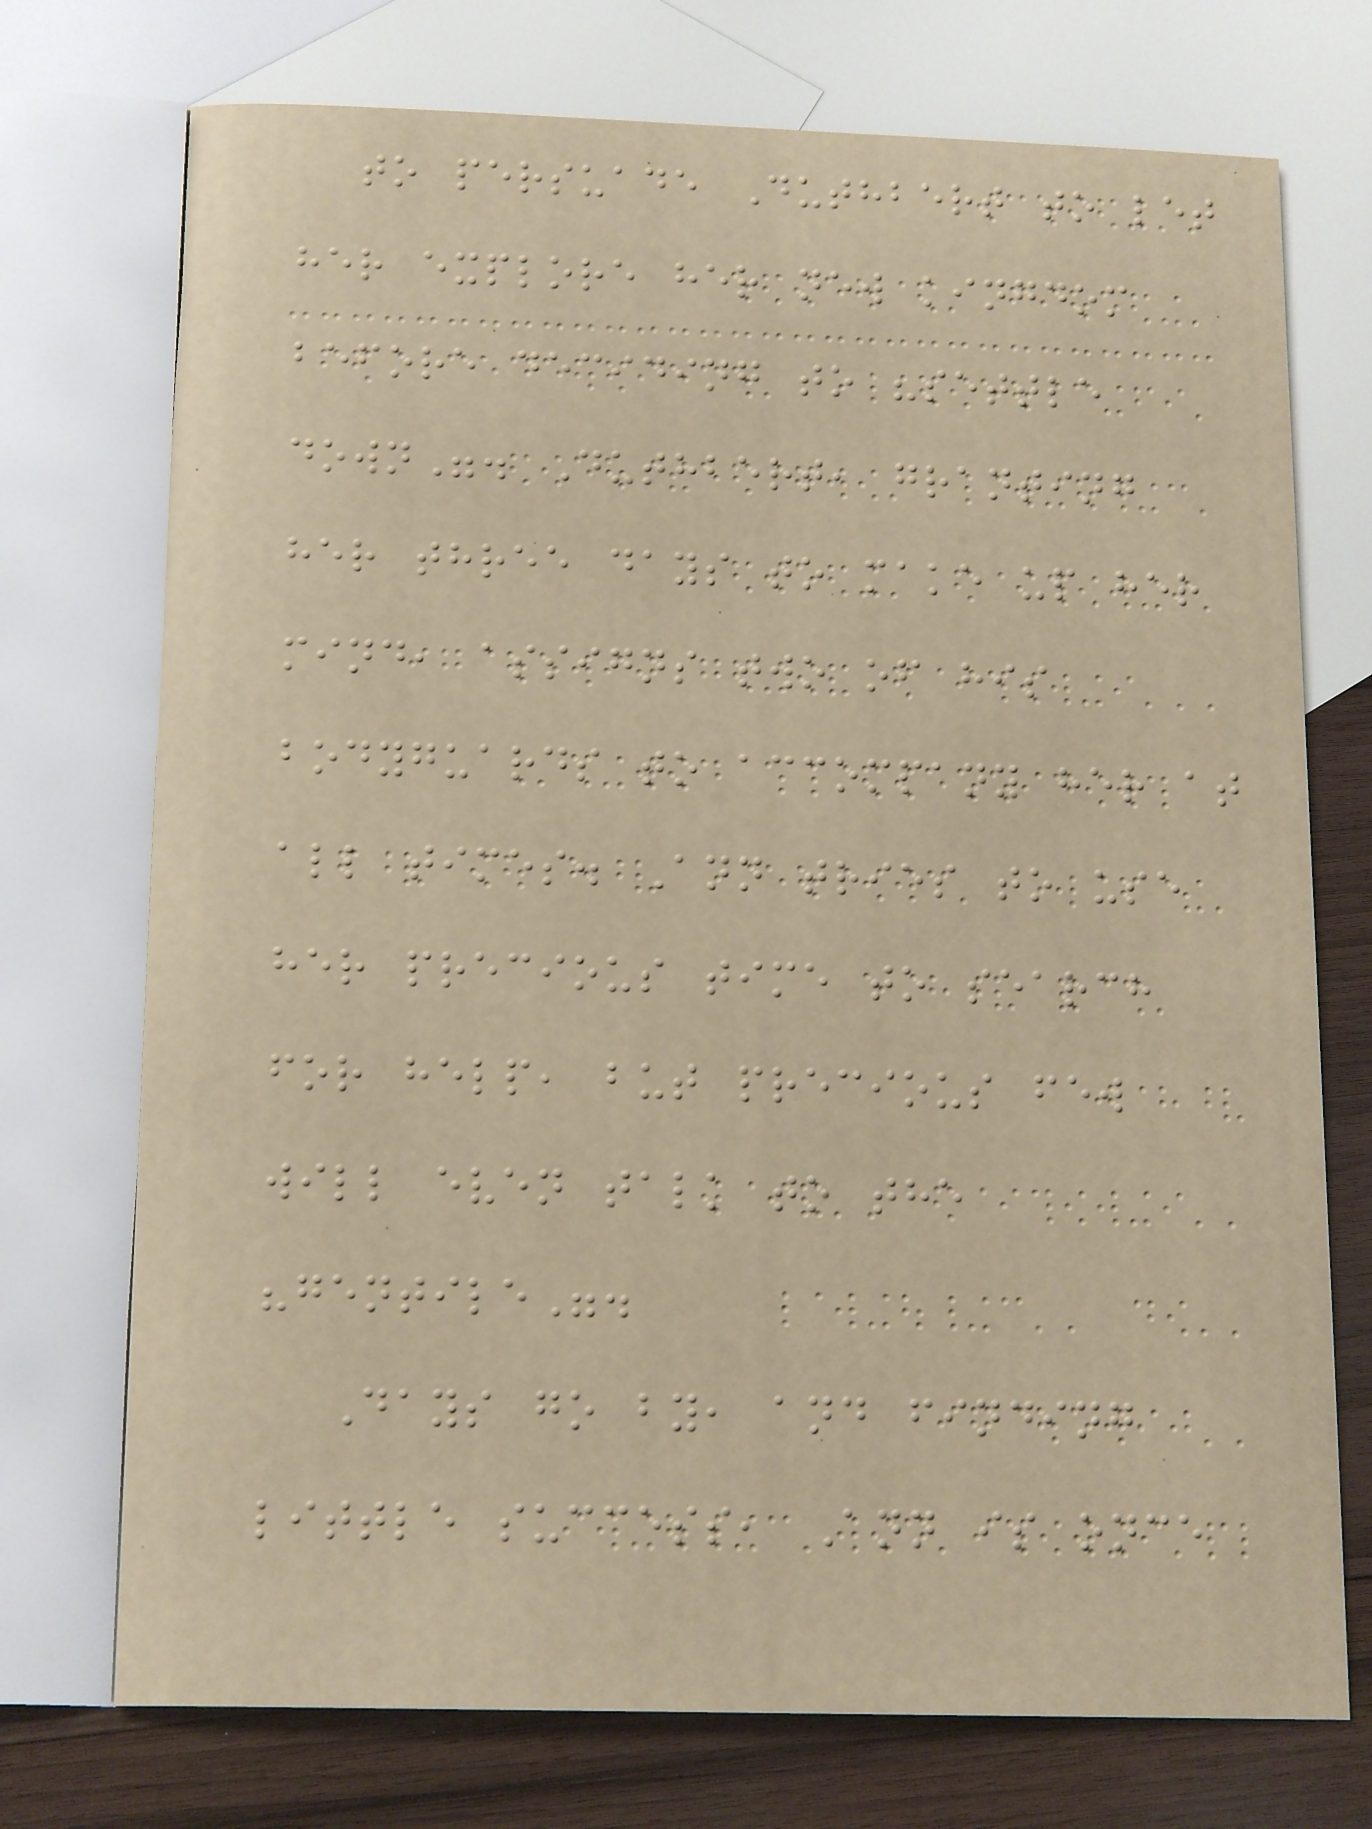to persuade Duthbert to let
her explore her new kingdom
before deciding to "settle
down". Duthbert, granting
her three days to make up her
mind, assigns two of his
bodyguards to accompany her at
all times. Ann tries to use
her precious time to search
for help, but precious few
will even talk to the
"gentile".
Days go by, and finding
little success, Ann is once
